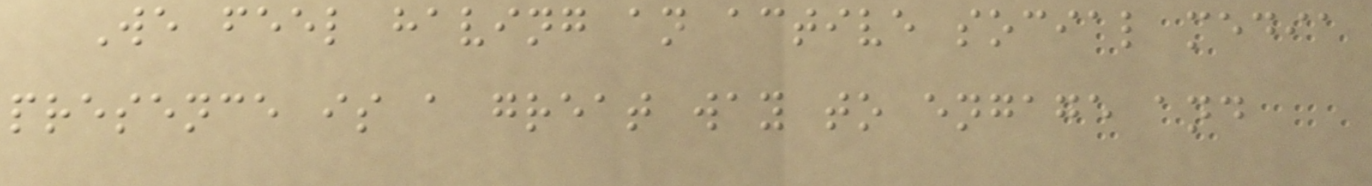We feel having an active social media
presence is a great way to engage and
